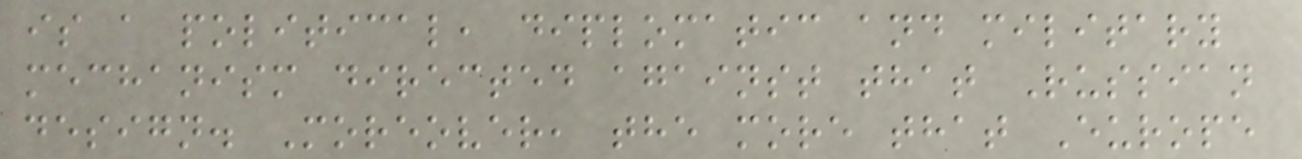is a political, diplomatic and military
mechanism directed against that Russian
design. Moreover, the more that Europe
